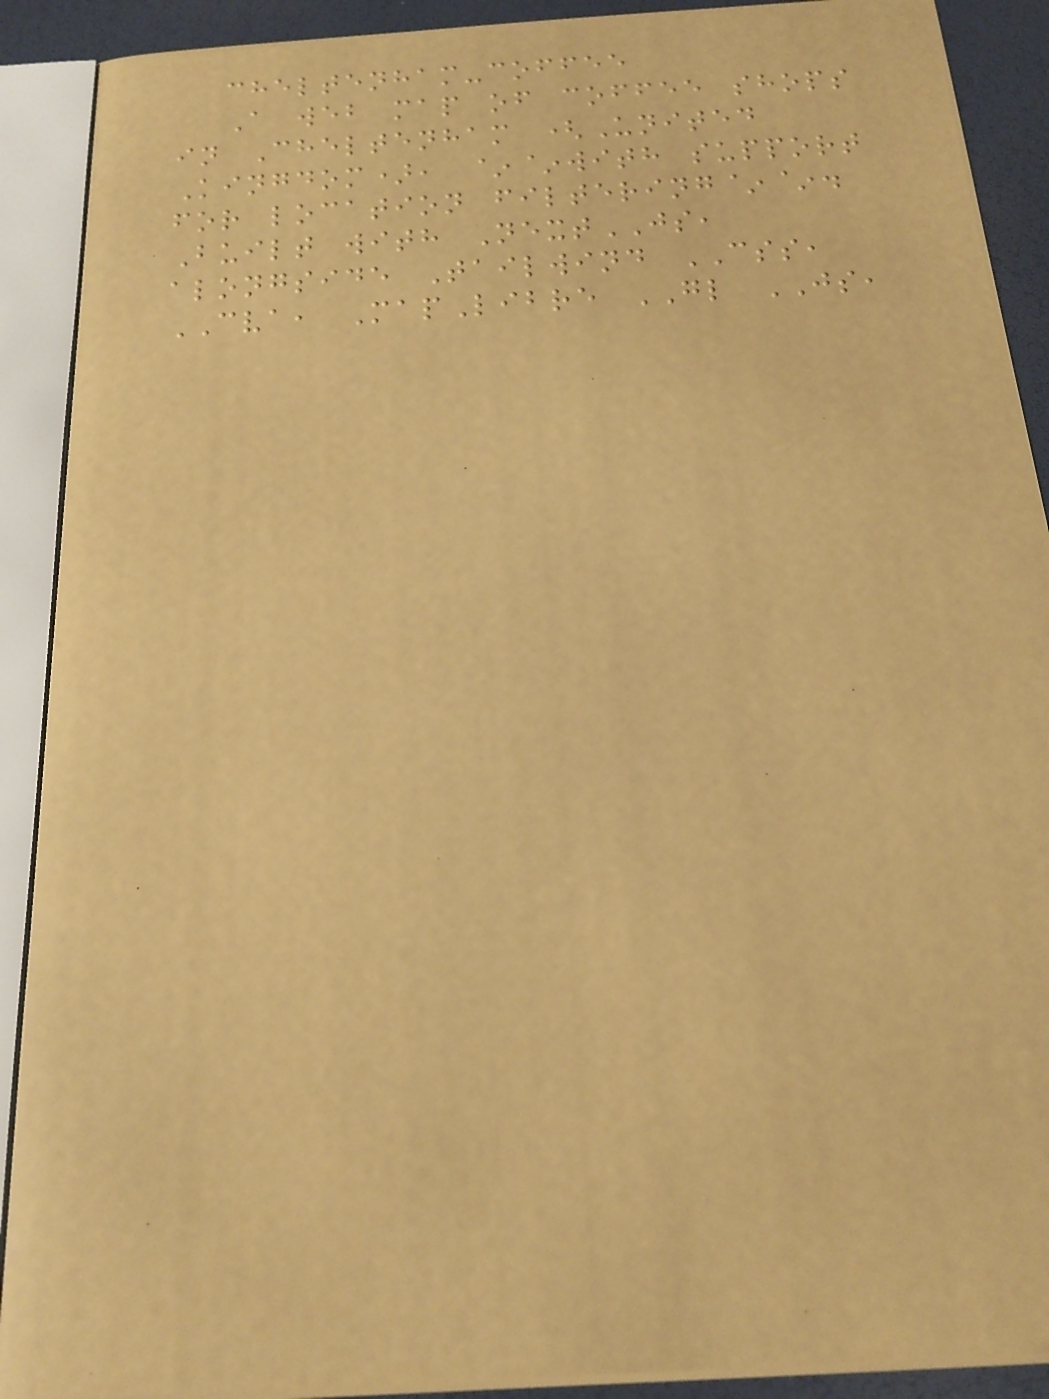cheltenham-coffee
A web map of coffee shops
in Cheltenham (United
Kingdom), ~~with support
for location filtering~~.
Built with NextJS,
alongside Tailwind CSS,
CVA, MapLibre GL JS,
